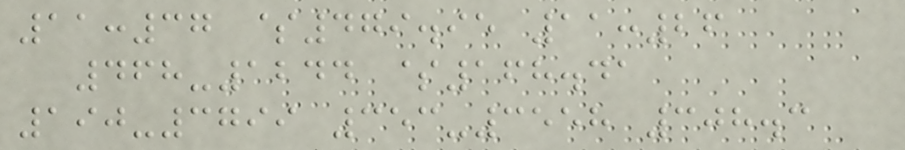11:37 $479.95 11:26
468-1244 $168.41
190-3799 353-3558 308.3
